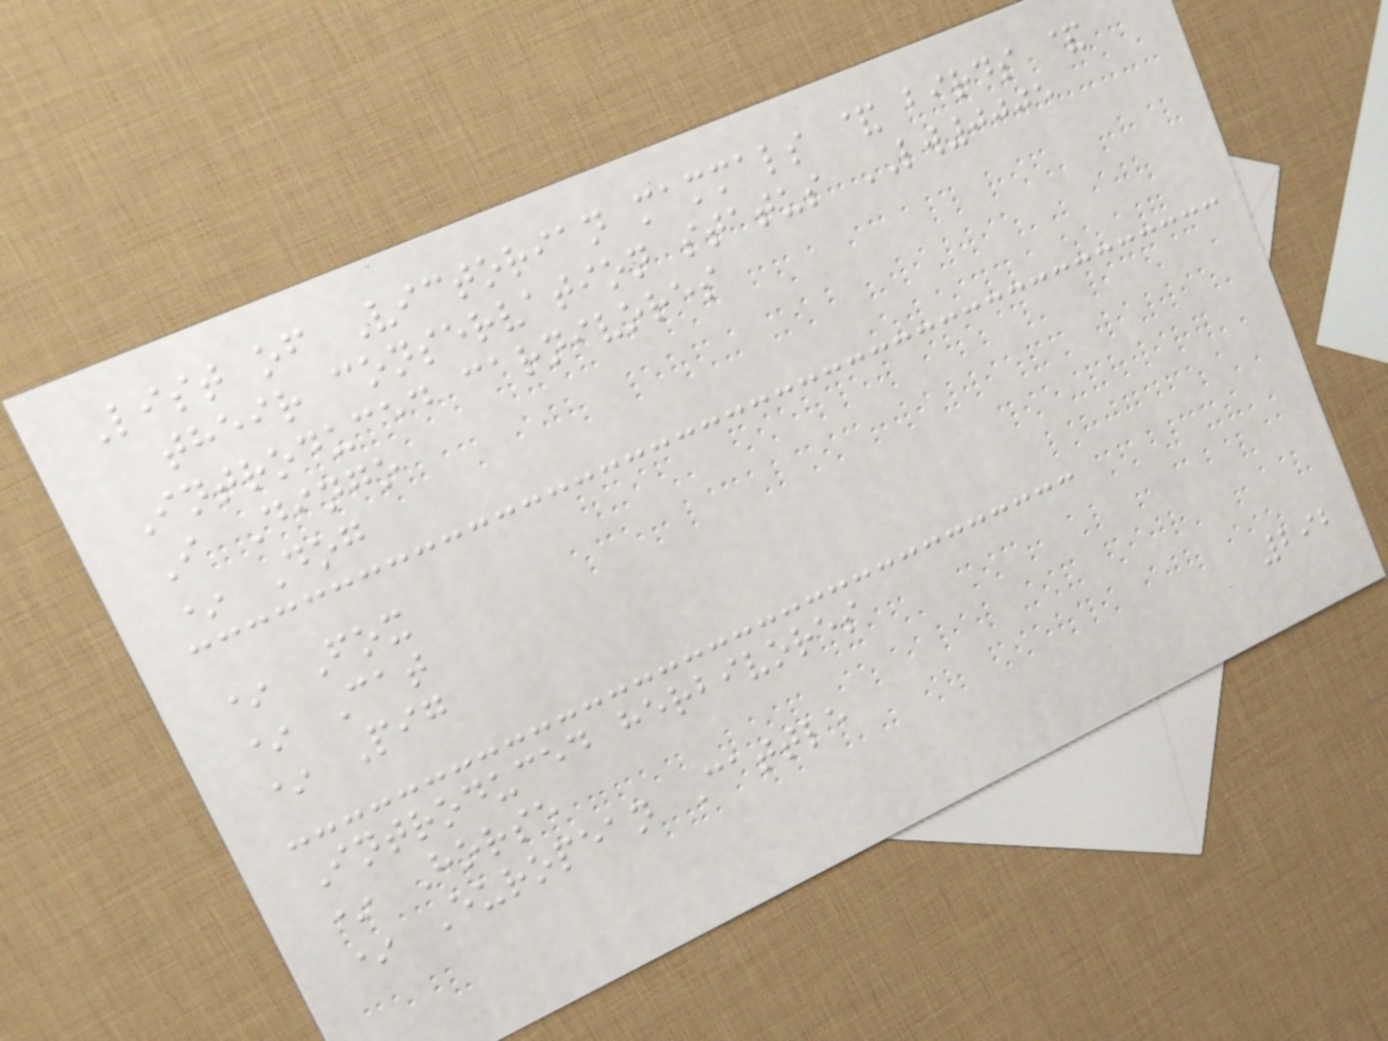List of Victorian mammals & birds &
their conservation status LW0005
Introduced carnivores
I Dingo
* Dog
* Fox
* Cat
* Pig
Introduced herbivores
* Horse
* European Cattle
292
